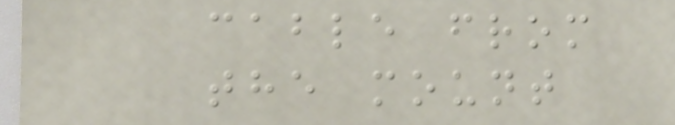cable from
the mount
